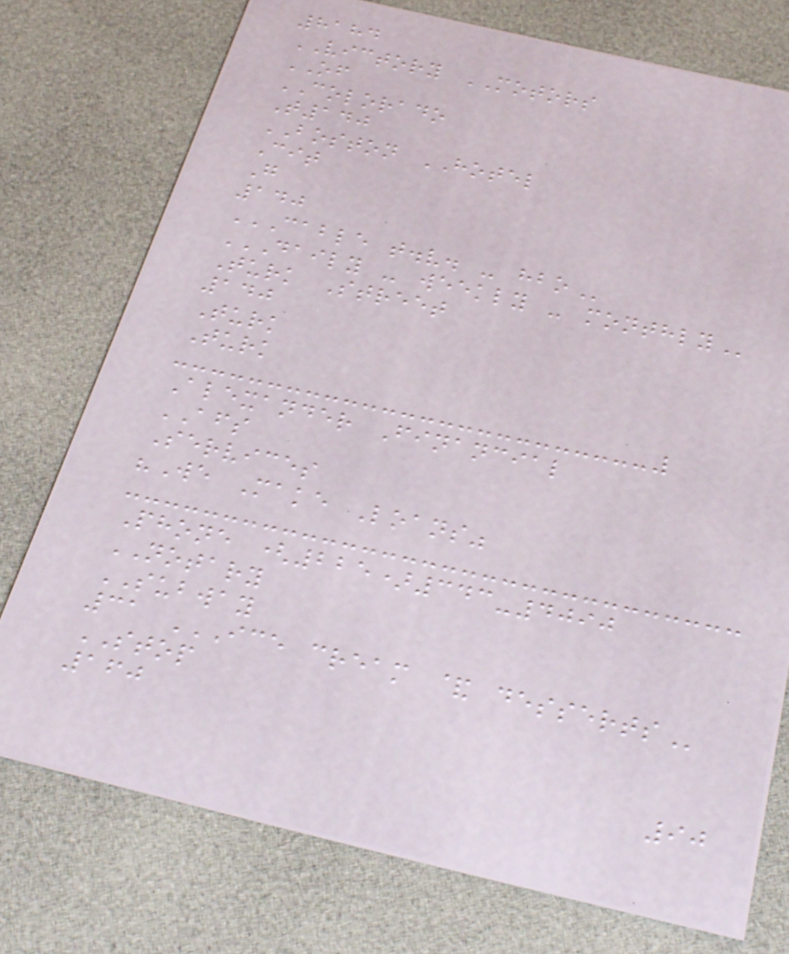8184
VICTORY MOTORS
OF
COLORADO
T140
BOSTON HOTEL
Cit
G
140
CABLE T.V. - HBO
DAILY - WEEKLY - MONTHLY
Turk Street
140
Turk
Turk
Alexander Financial
AFS
Services
"We Make Loans"
Phone (225)343-4090
NOTARY
SUBWAY
31 ICE CREAM & DESSERTS
STOP
160
90
